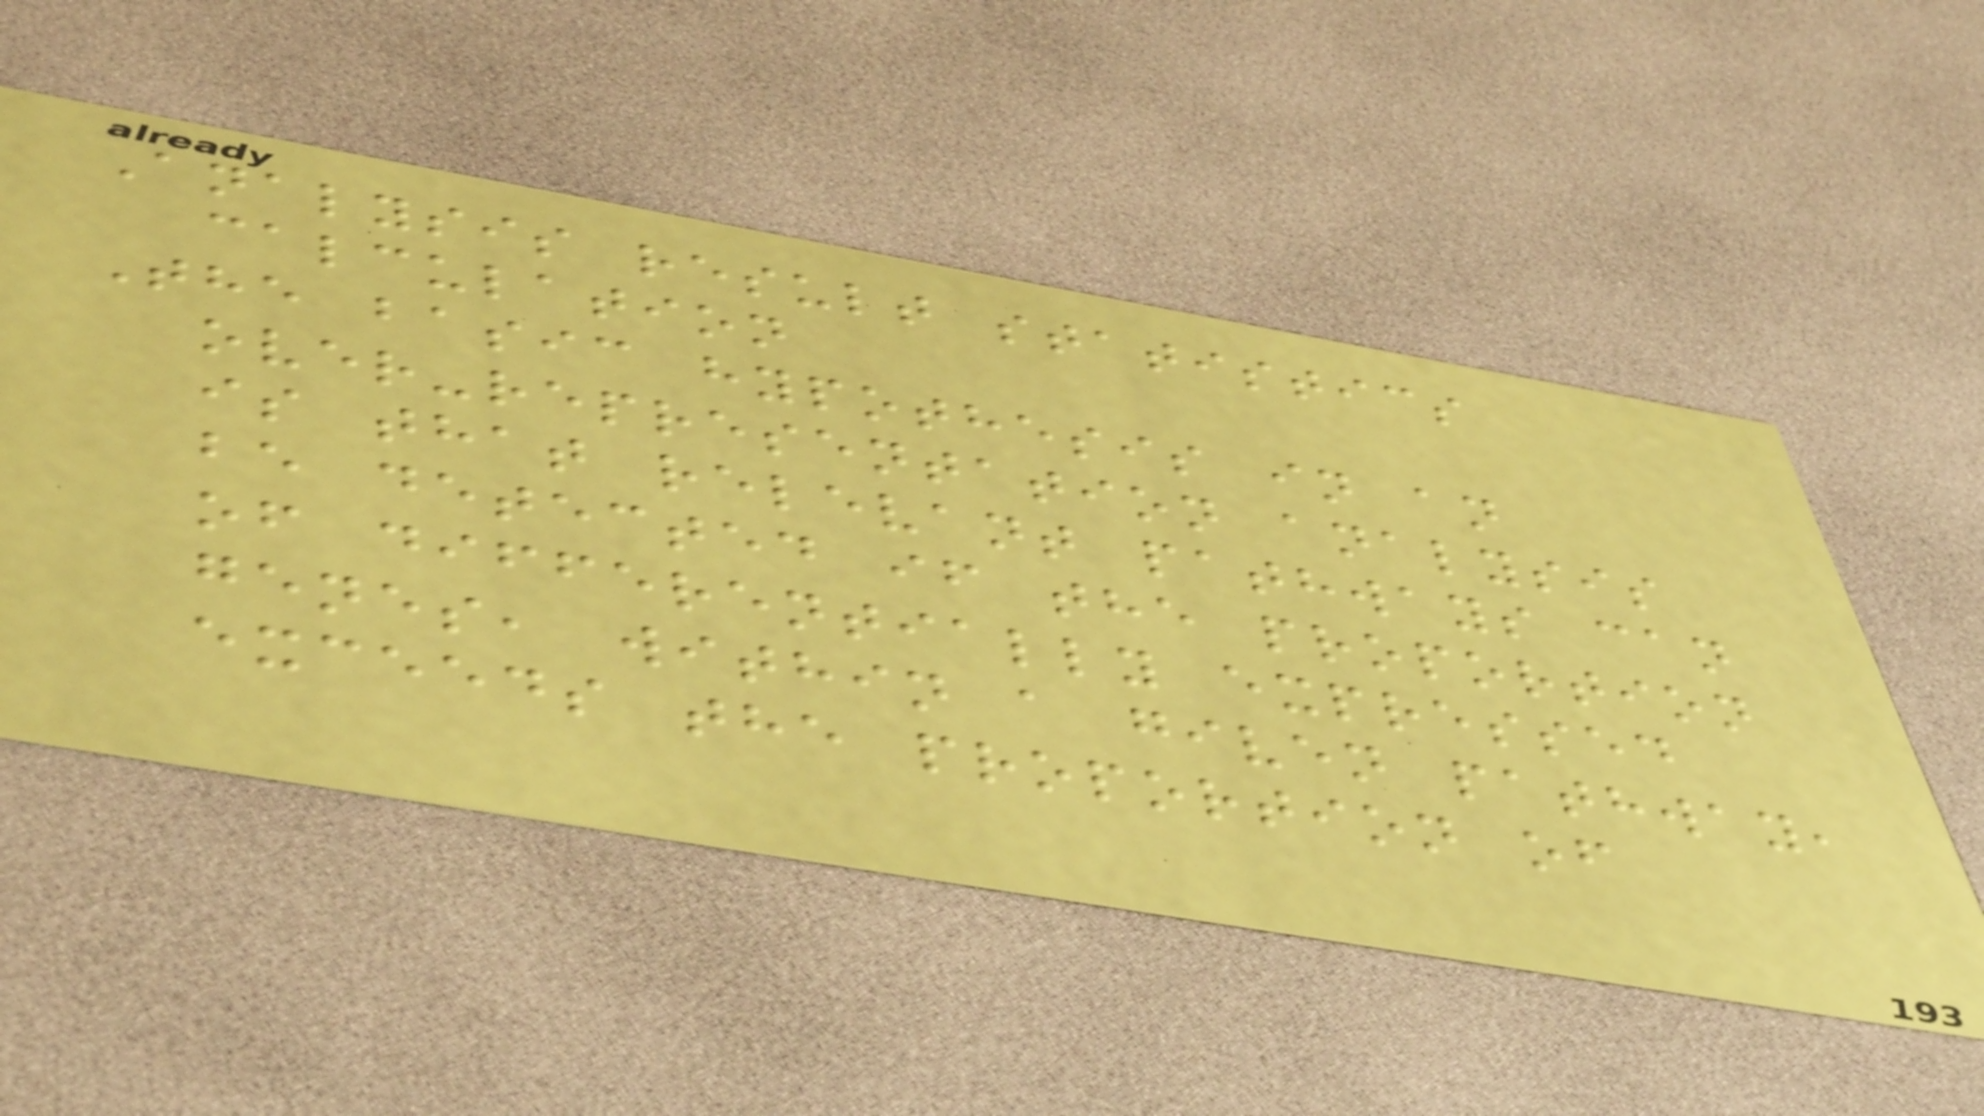Analysis result statistics
calculation
The basic hypothesis in an
over-representation analysis
is that relevant pathways can
be detected if the proportion
of differentially expressed
genes, within a given pathway,
exceeds the proportion of
